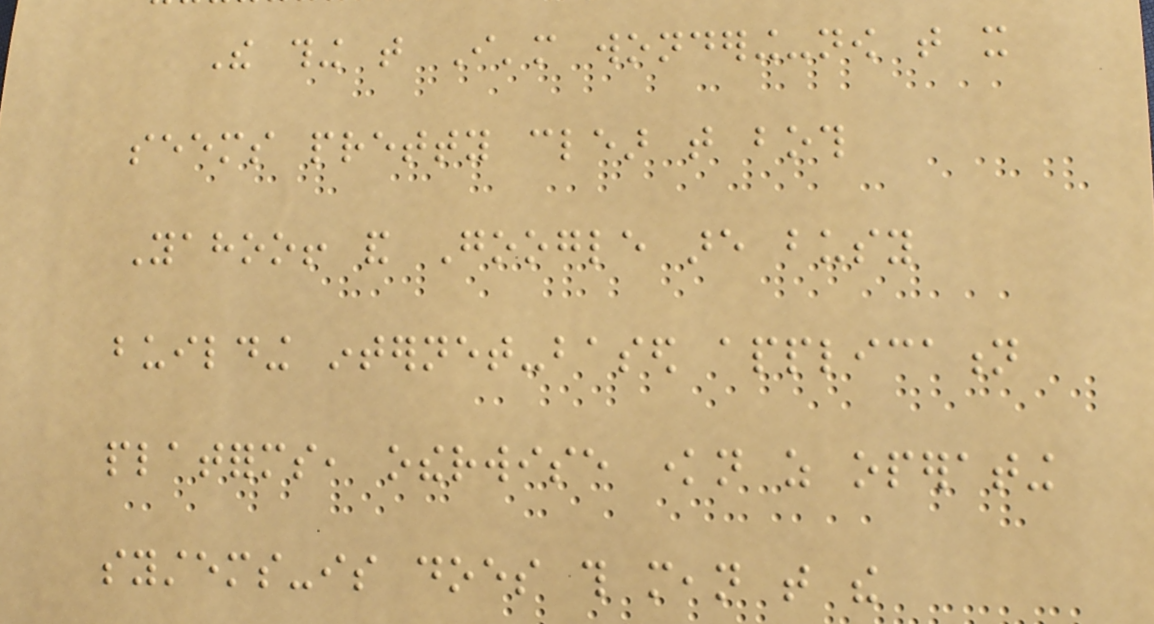The thing that I'm wondering-now that it
seems pretty clear that both
Yahoo! and Google are busy
building internet-based application
platforms, otherwise known as operating
systems-is does this mean that the
